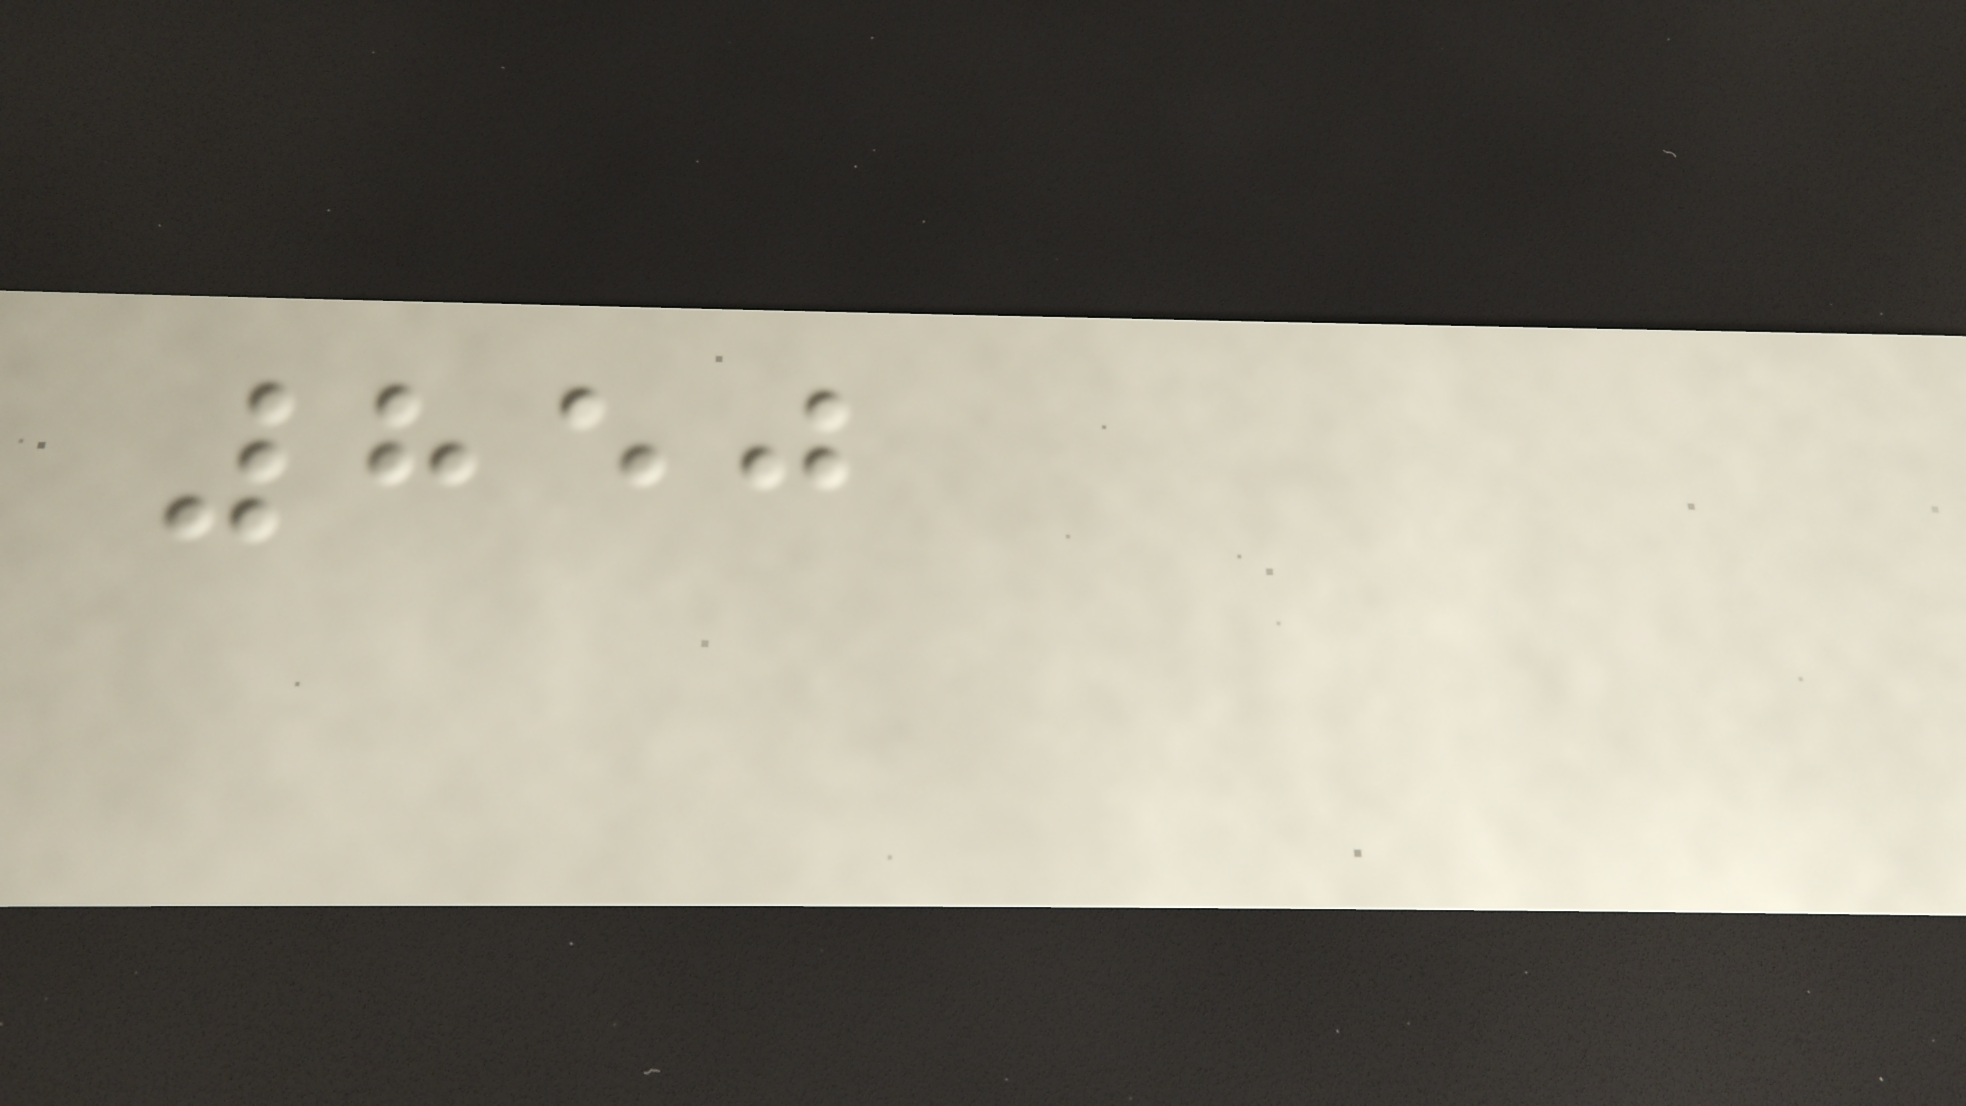850
